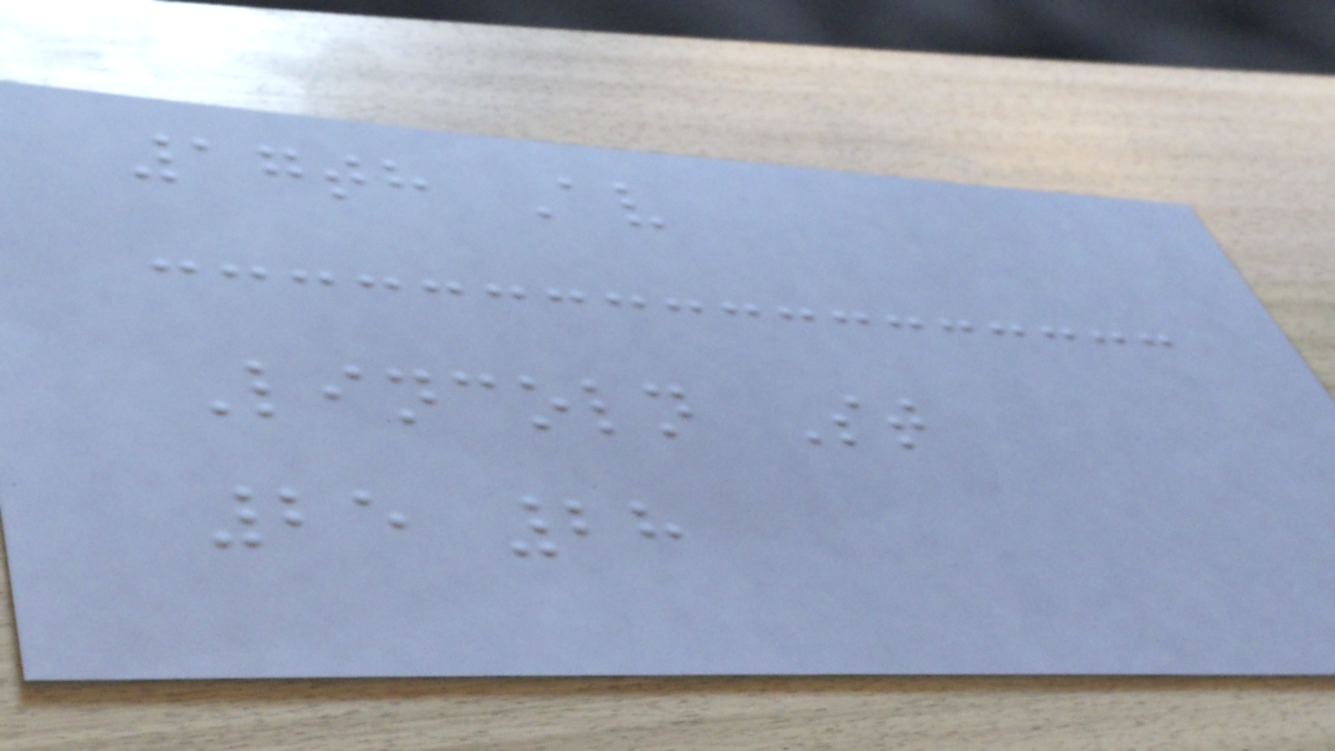17th Av
Lincoln St
25 28
